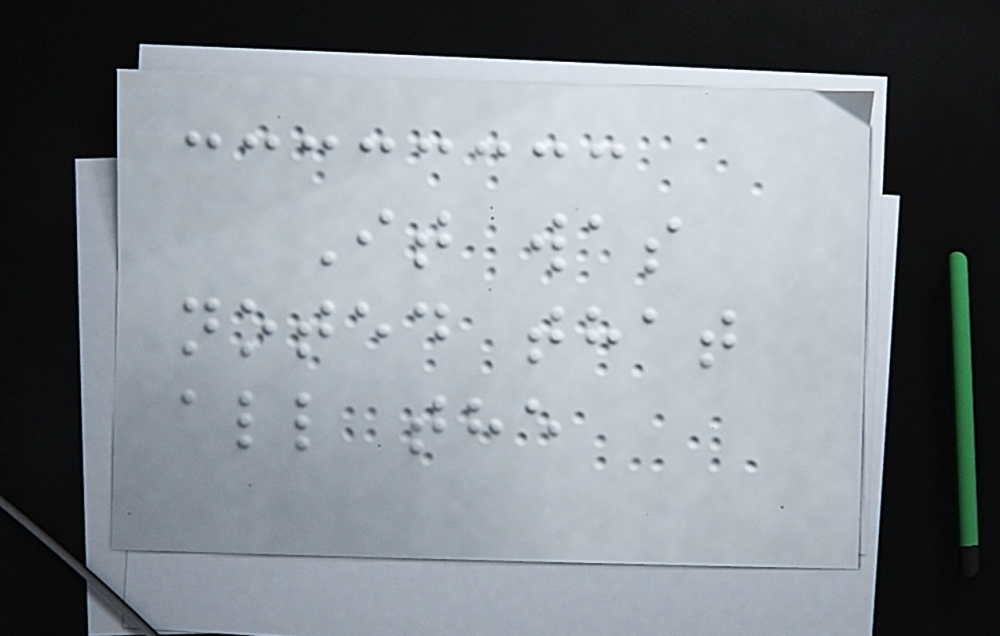It was
noted that
all the
